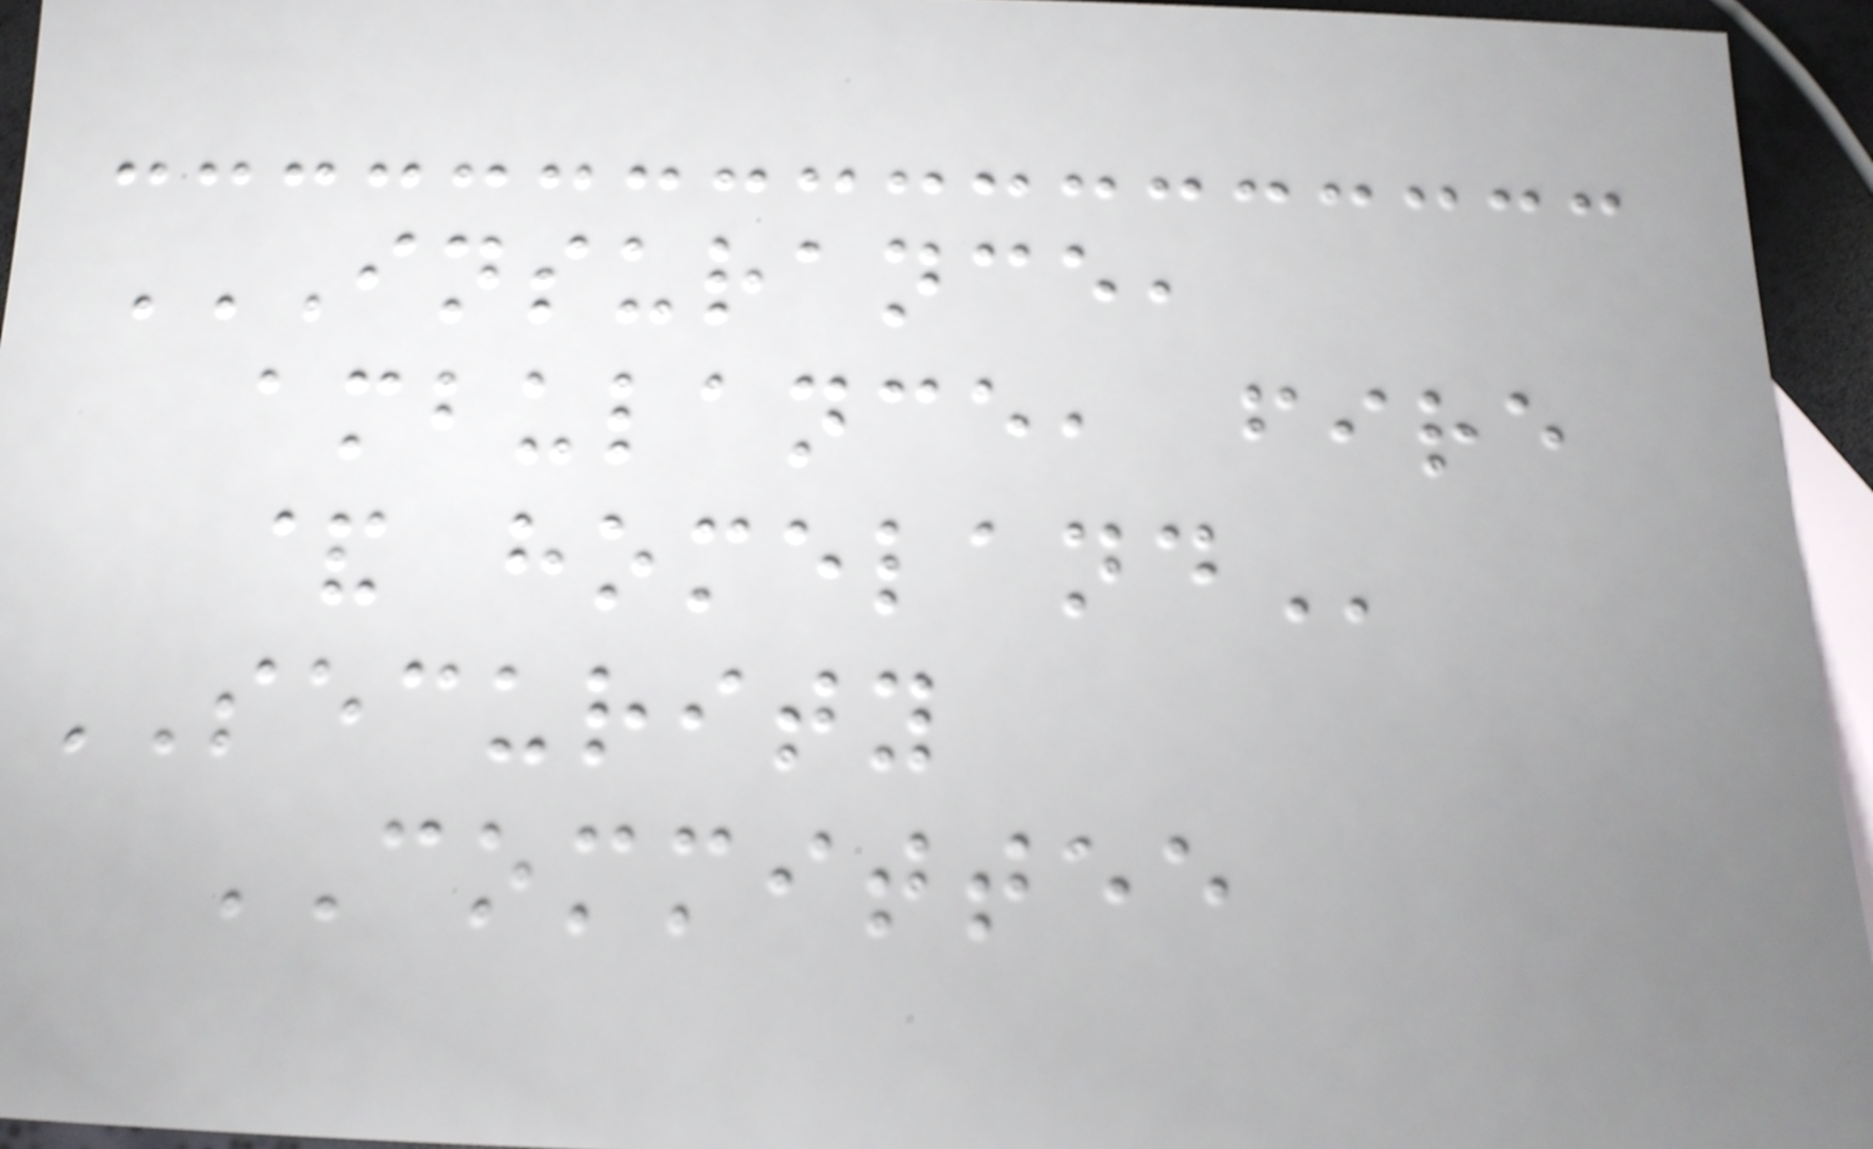INSURANCE,
AMBULANCE, FIRE
& HOMELAND
SECURITY
COMMITTEE
